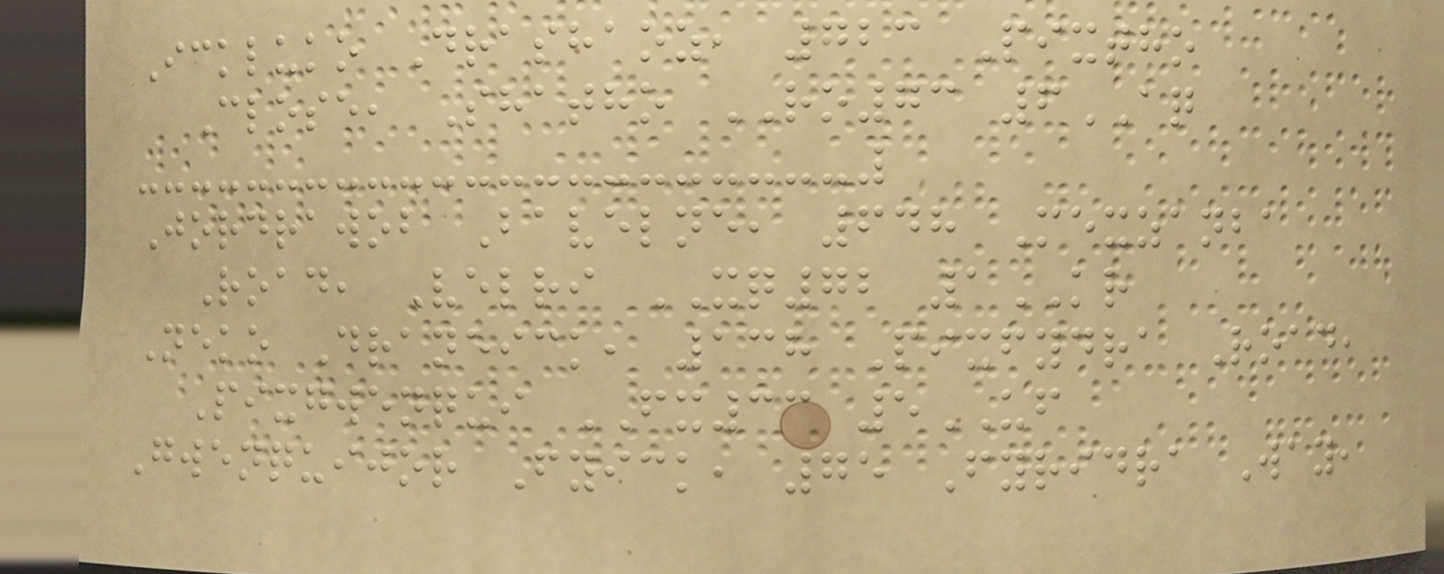Ickluko Drashaoz, 723 Pixtho
Close, Shatho RO73 6AQ
Jordrawob Bavelne, 648 Mexzanba
Road, Velri XQ72 1KR
Neko Draneick, 138 Pixfydra Road,
Pixgwenqui FX33 5UF
Gwenquijor Fyick, 75 Fyridra Way,
